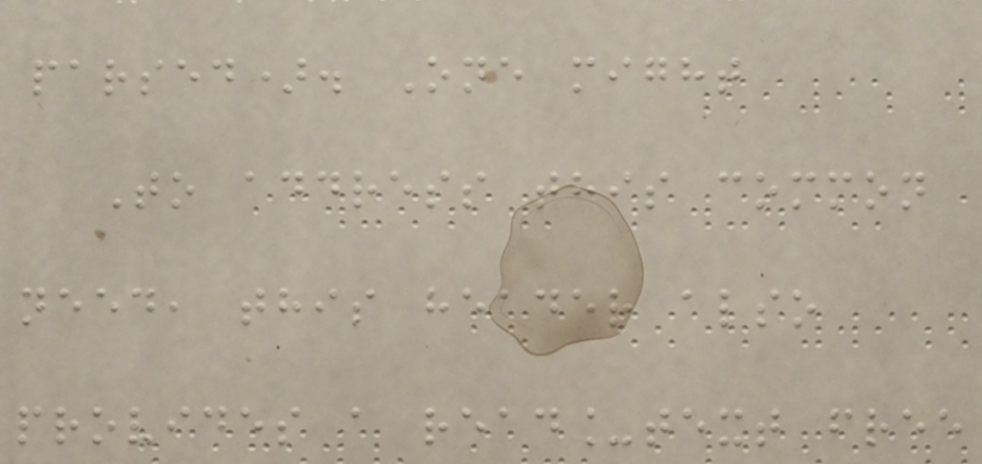parsed). One might
To address this common
need, this header also
provides a read_text free
